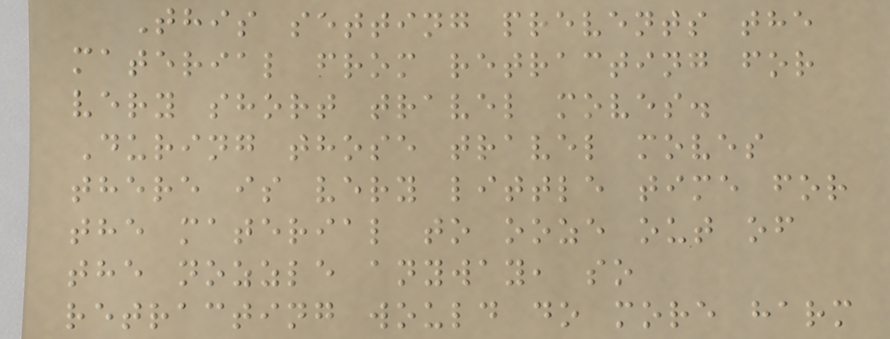This setting prevents the
material from retracting for
very short travel moves.
During those travel moves
there is very little time for
the material to ooze out of
the nozzle anyway, so
retracting would do more harm
